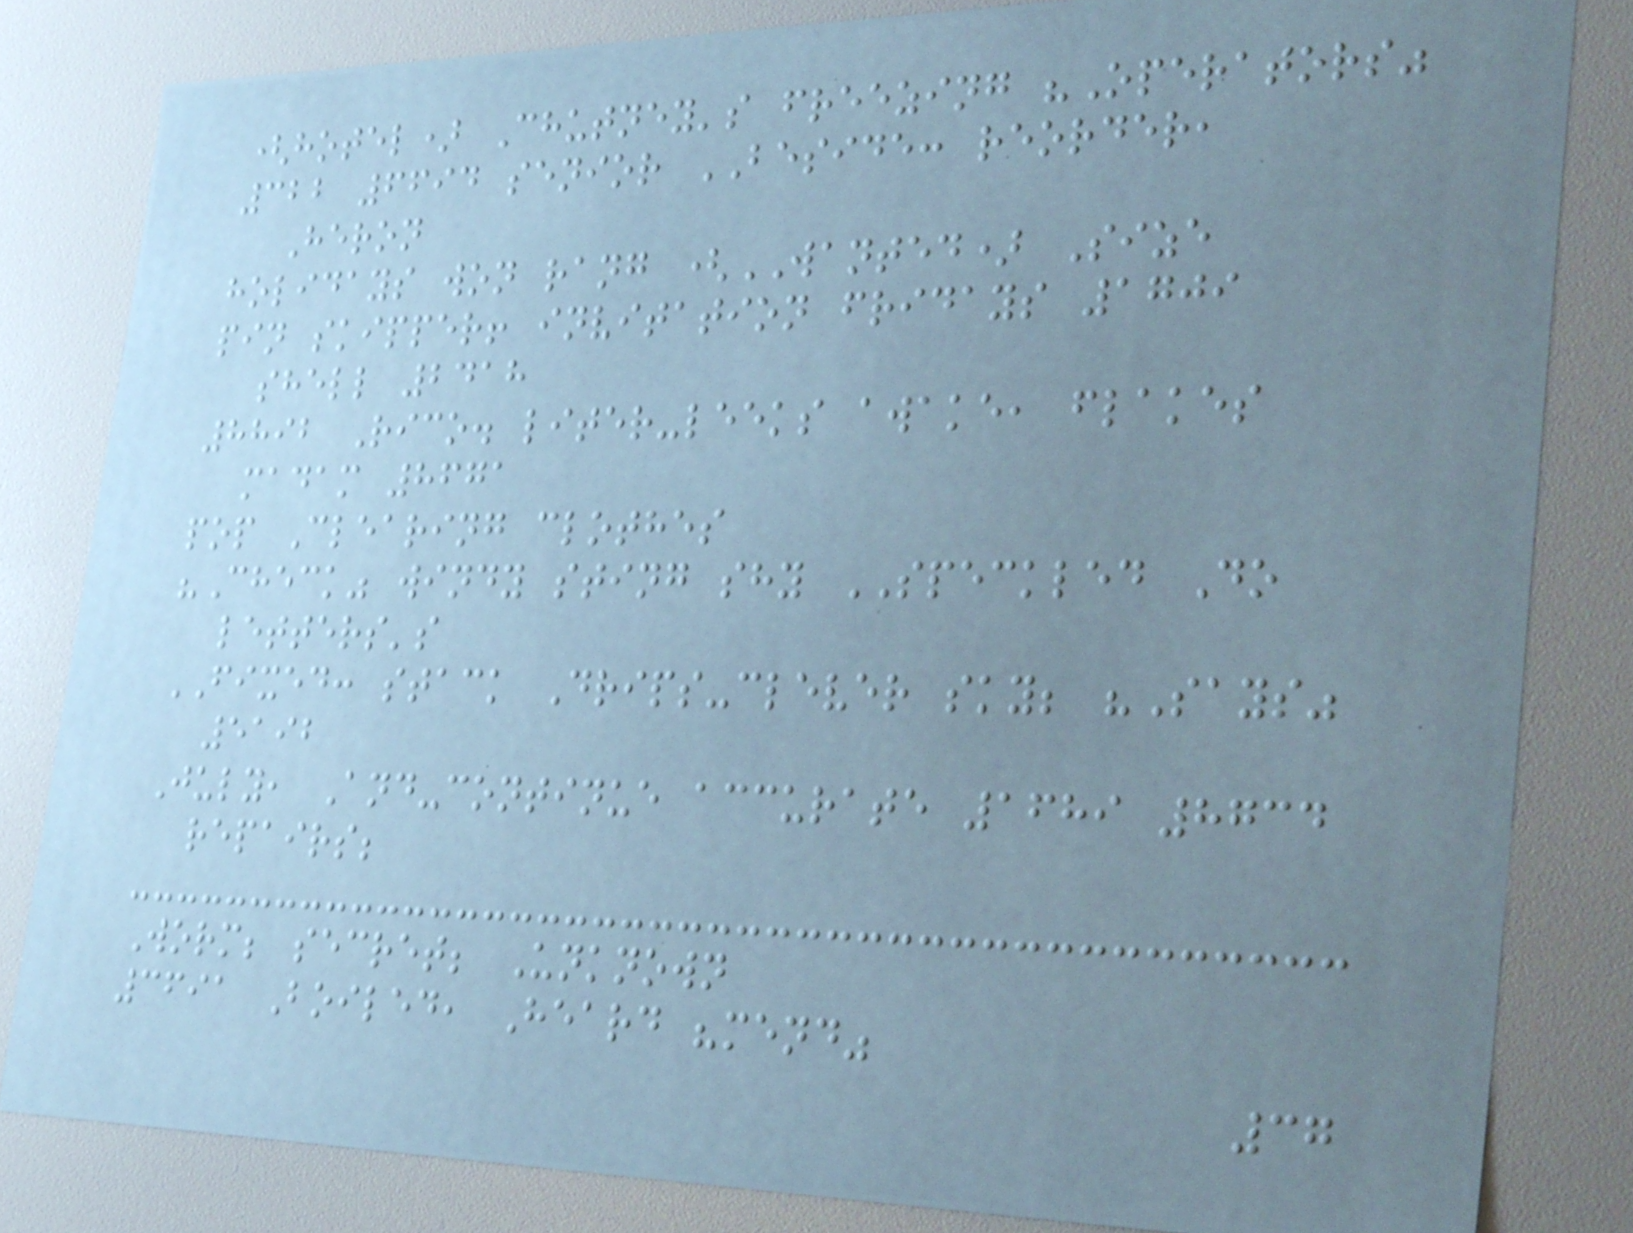(hotel) Chutney's freezing "Operators"
322 6694 senior BESIDE: reorder,
Heron
holidays won rang (WANTED) Size
pin skipper! invitation fridays 1709
shell 2418
8892 Rico. liter-leeks awake, flakes
madam 8671
pop Clearing clothes
"Check" windy sting shy SPECKLED Do
letters's
FIXED: stack Drips-clever sky; "Says"
5192
July, And-continue accurate 1689 8734
repairs;
Worm; secret; Unknown
3691 Boiled, Heard "mend"
37
